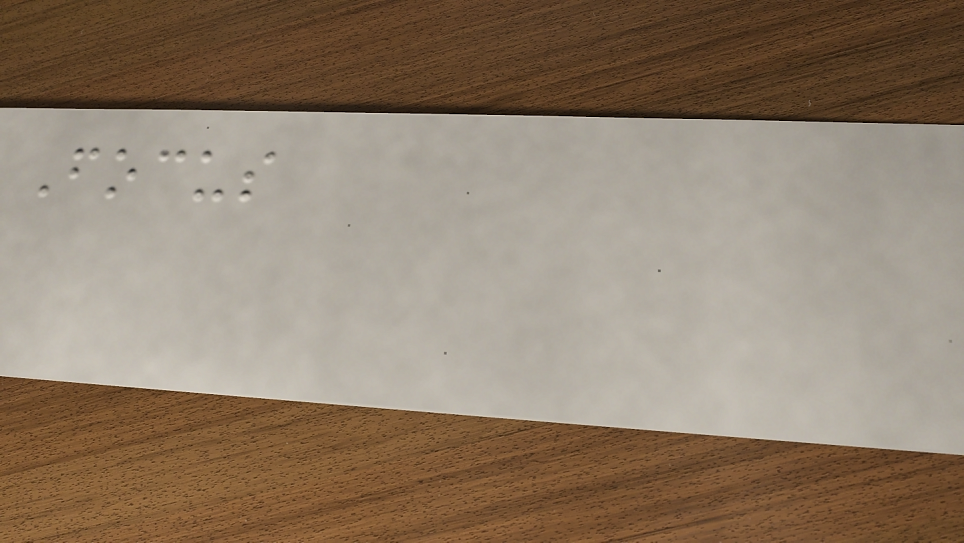Focus
